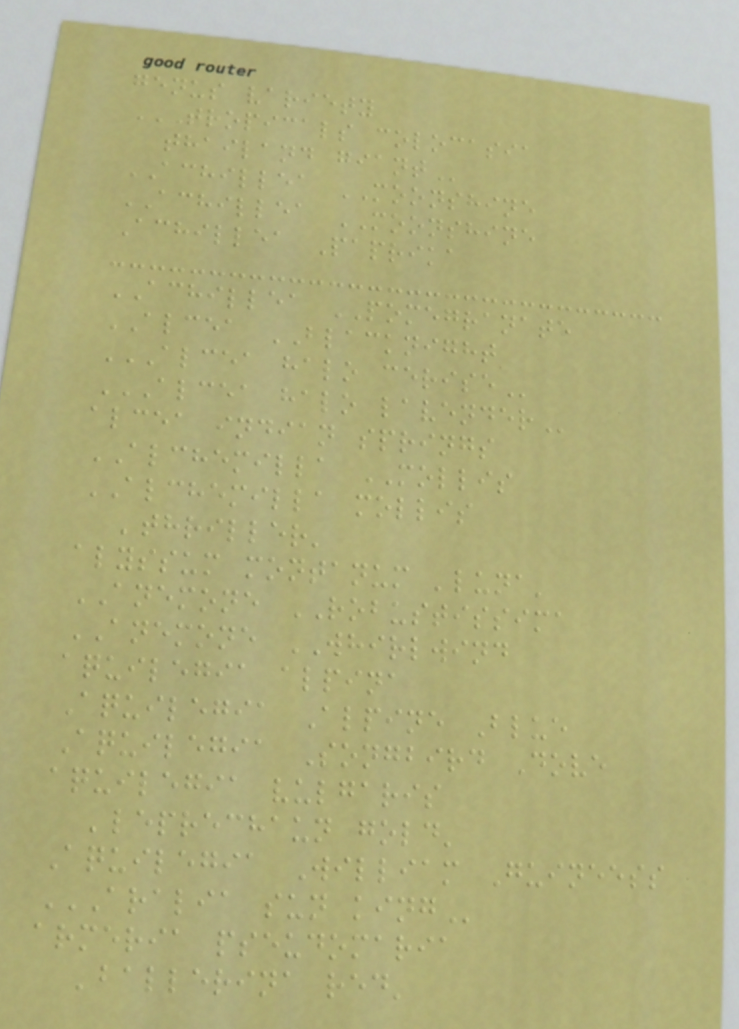genus variety
TROPICALS COLOCASIA
THAILAND GIANT
ACHILLEA MOONSHINE
ACHILLEA MOONSHINE
Achillea Paprika
ACHILLEA POMEGRANATE
ALCEA BLACKNIGHT
ALCEA HALO CERISE
ALCEA HALO LAVENDER
alcea indian springs
ALCHEMILLA MOLLIS
ALCHEMILLA mollis
'thriller'
alyssum montanum 'luna'
ANEMONE ROBUSTISSIMA
ANEMONE WHIRLWIND
aquilegia alpina
Aquilegia Alpine Blue
Aquilegia Songbird Dove
aquilegia vulgaris
'leprechaun gold'
Aquilegia William Guineess
ARALIA SUN KING
armeria pseudomaria
'ballerina red'
